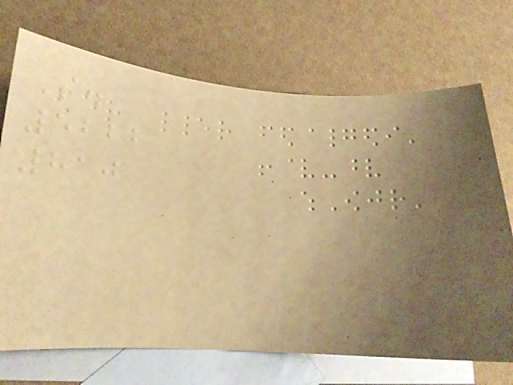S.
5222
810
